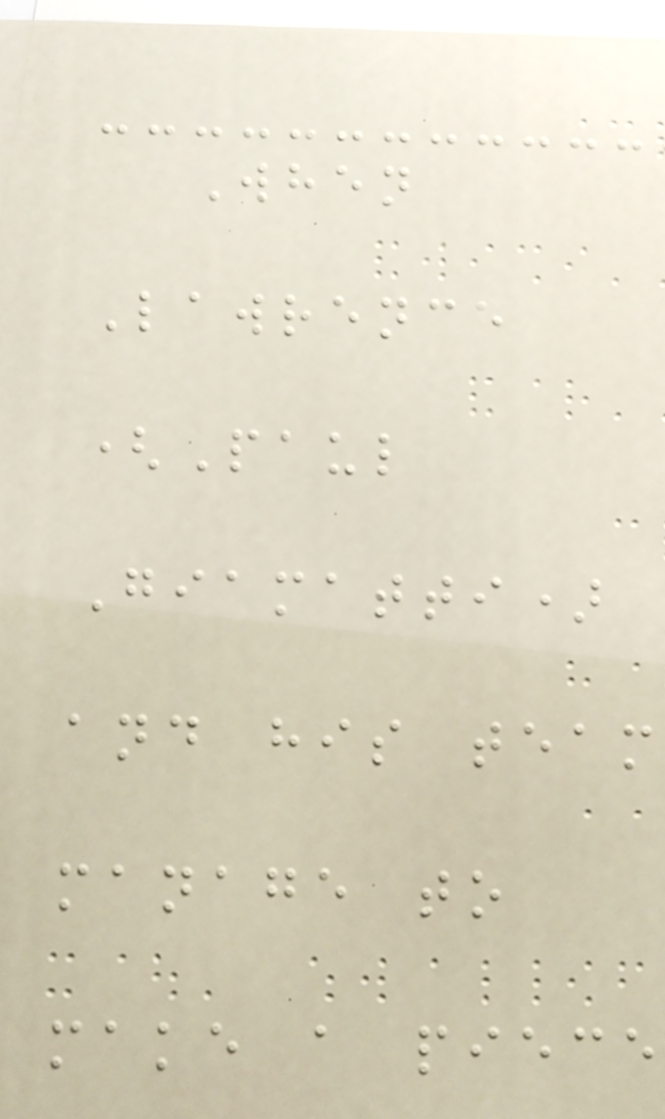When
Lawrence
(Paul
Giamatti)
and his team
manage to
make a piece
